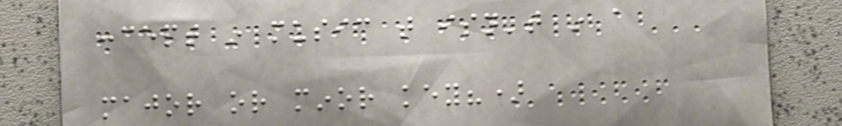concept in music that isn't in a
major or minor key?)
